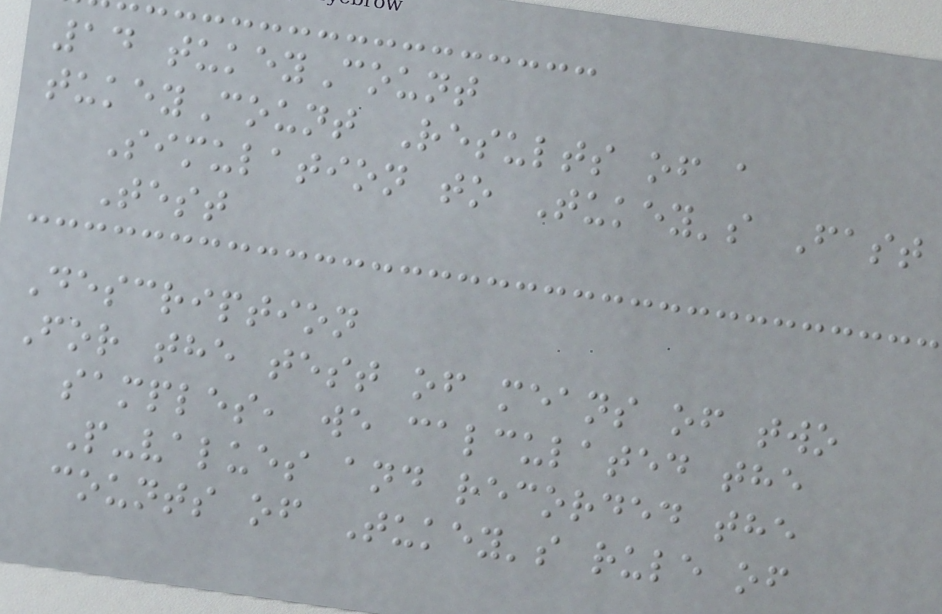14 tukeyCount
tukeyCount Results of a
Simulation to Tukey's Fast
Test
Description
For the test of means of two
samples, we calculated the
P-values and recorded the
counts of Tukey's rule of
